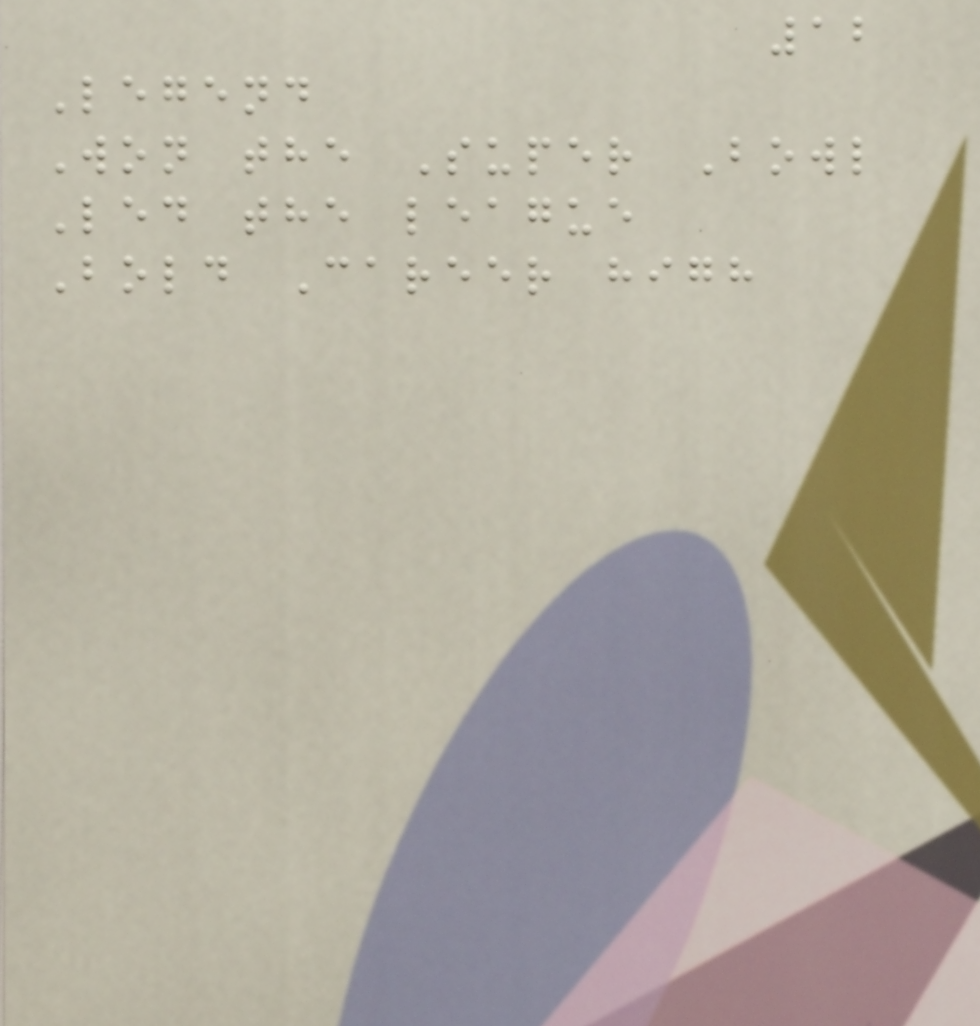12
Legend
Won the Super Bowl
Led the league
Bold Career high
